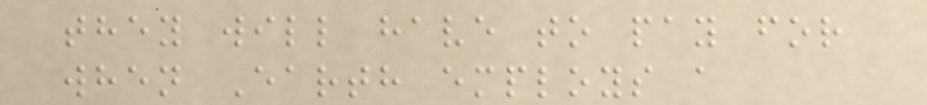they will have to pay for
when Earth employs a
